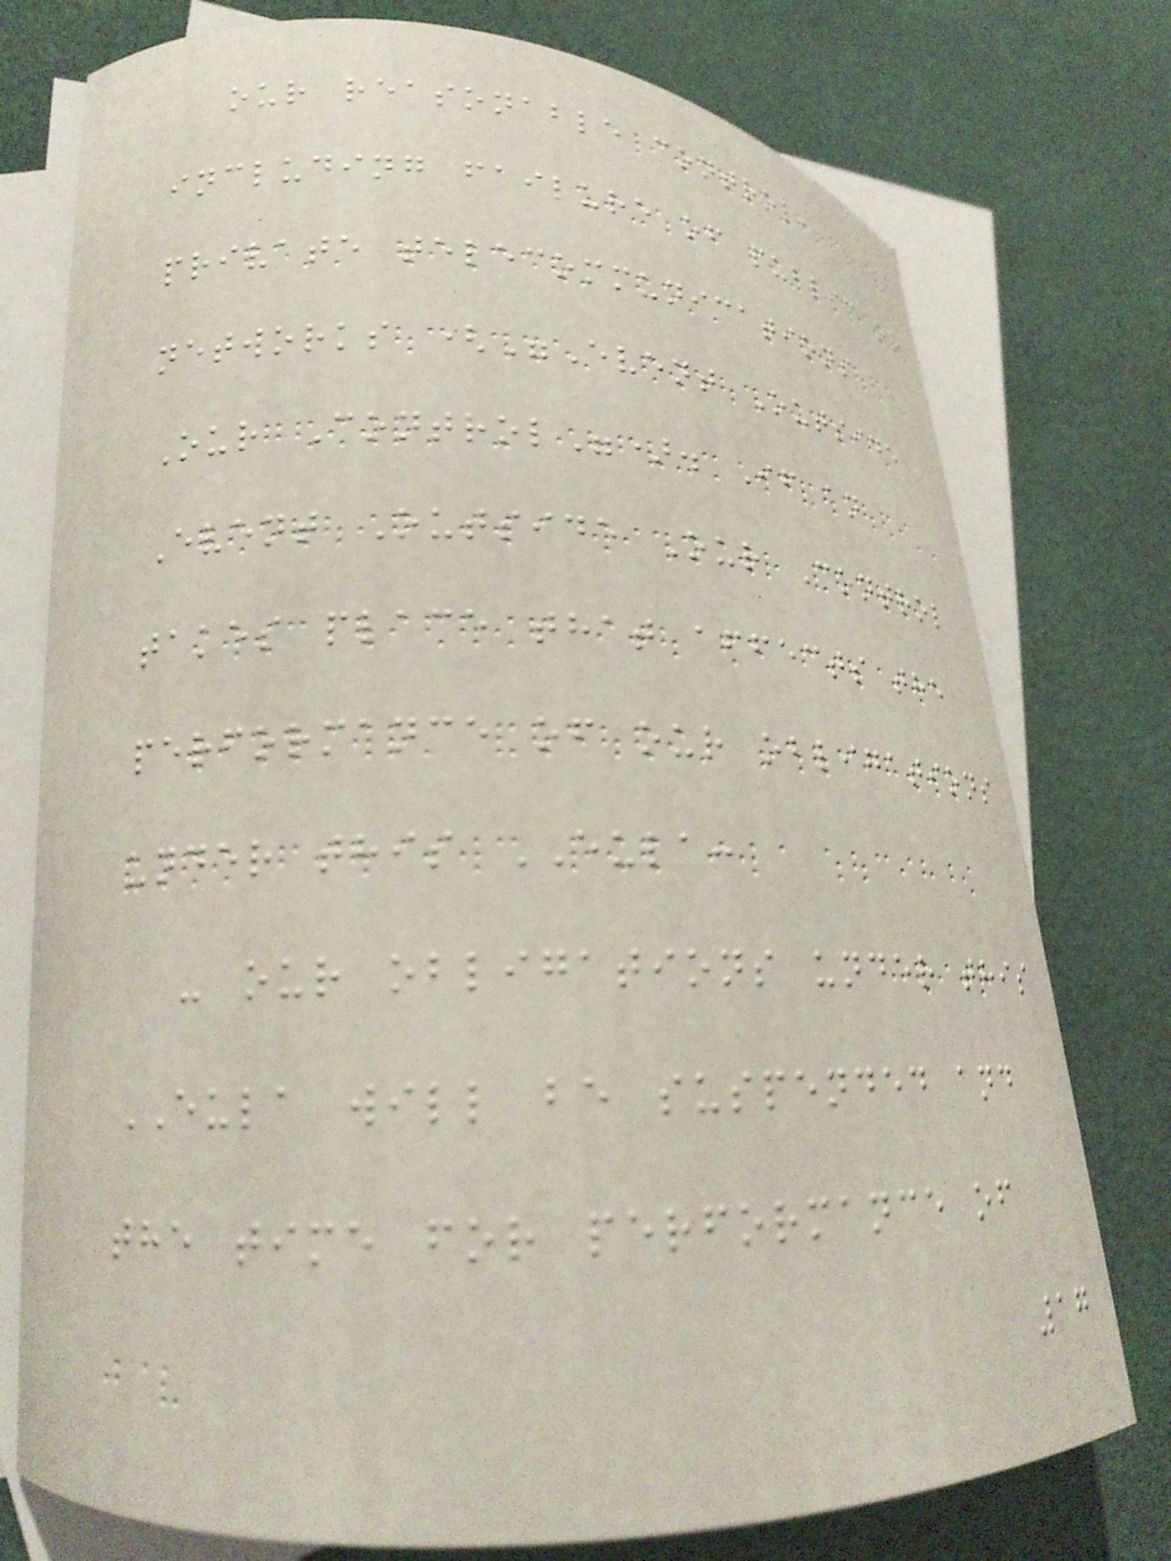our reasonable control,
including failure of public or
private telecommunications
networks ("Event Outside
Our Control"). If an
Event Outside Our Control
takes place that affects the
performance of our obligations
under this EULA:
- our obligations under this
EULA will be suspended and
the time for performance of
17
